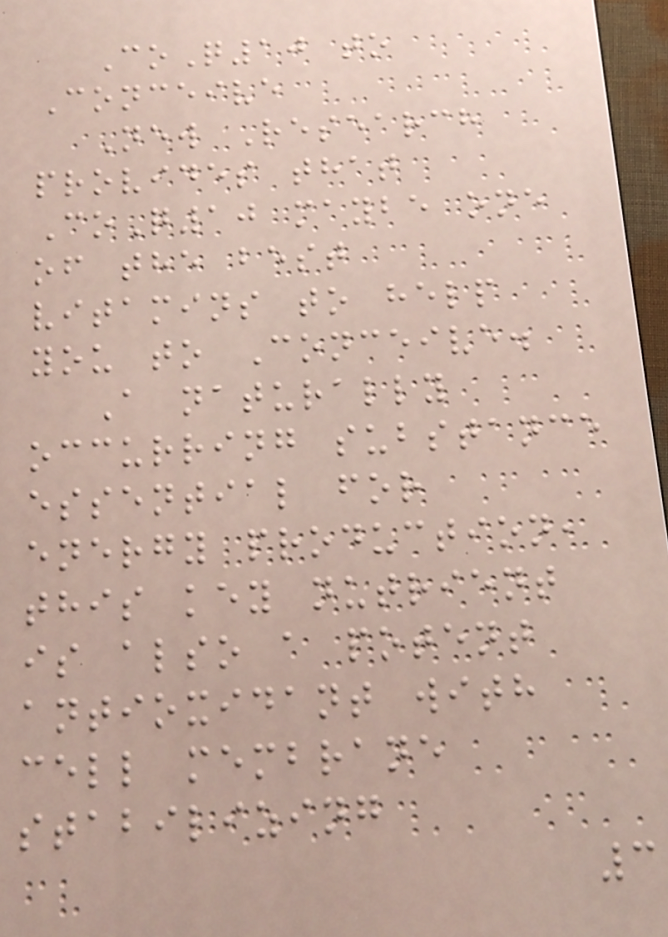CoQ10 to
Conceive
New Research
provides that
CoQ10 maybe one
of the best
vitamins to help
you to Conceive.
A naturally
occurring substance
essential for
energy production,
this key nutrient
is also a potent
antioxidant with
cell membrane
stabilizing
3
